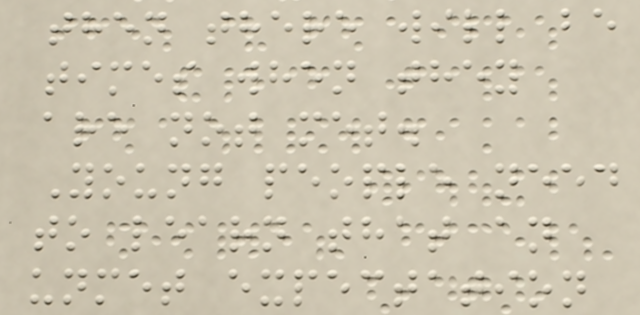then there will be
times when they
are not met.
Young people need
to learn that an
unmet expectation
